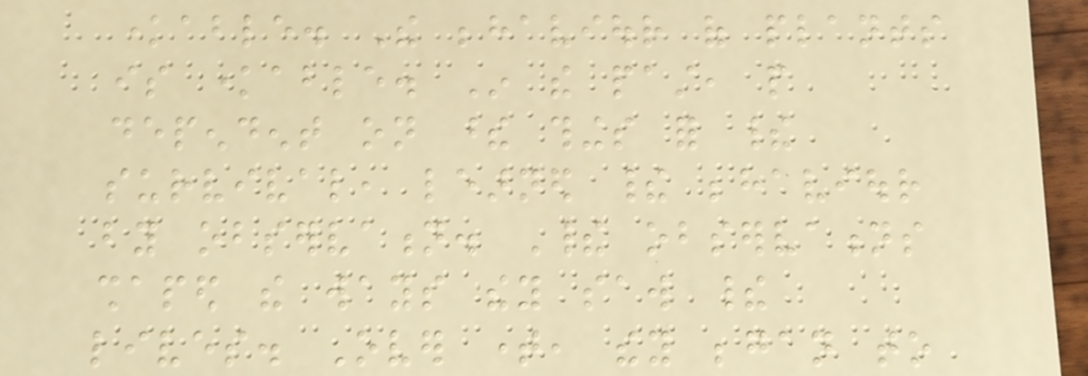knowable. The behaviour of plants
is knowable. In the past, people
dependent on these things for their
survival, learned their behaviour
by observation. Their observations
shaped the ways they saw their
lives. Over time, they began to
